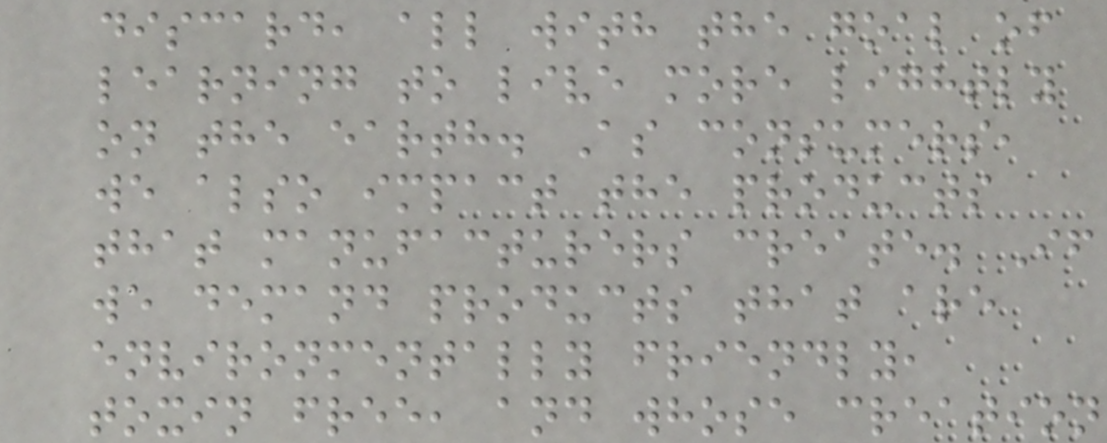discard, all with the goal of
learning to live more lightly
on the earth. As consumers,
we also impact the products
that manufacturers create. If
we demand products that are
environmentally friendly,
toxin free, and whose creation
